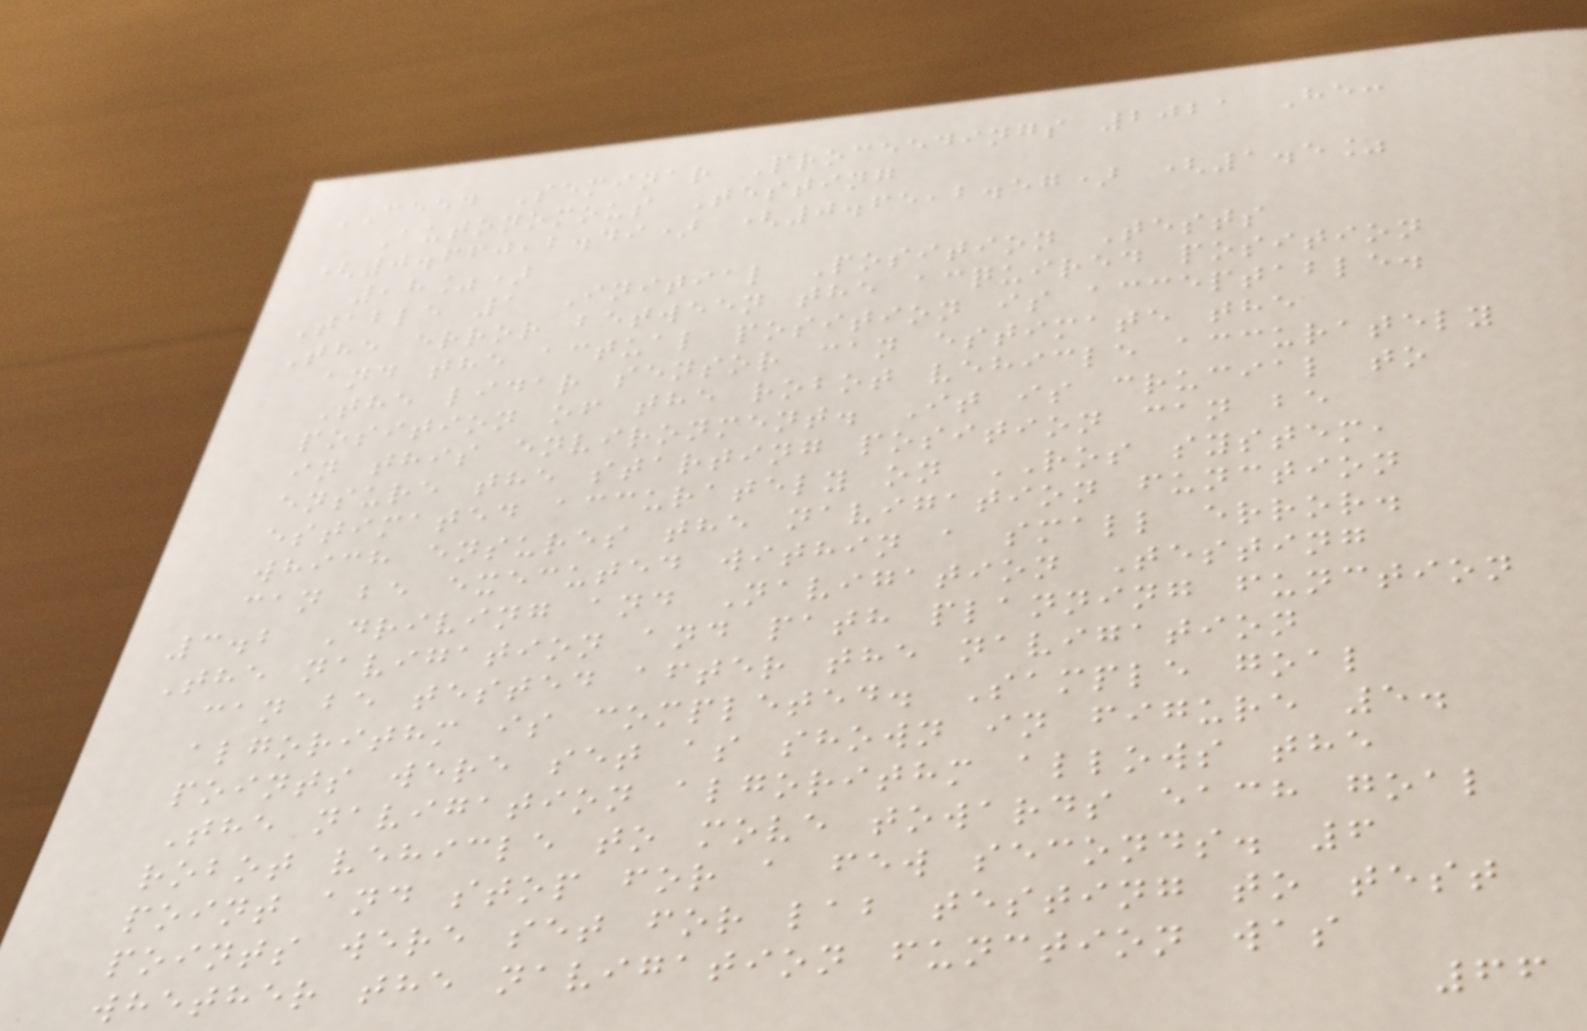CEED Seminar Proceedings 2021 He:
Autonomous Testing
(0.660,2.49) (0.65,2.57) (1.5%
,8%)
Table 1 Initial Position Tests
The error between the acquired position
and the actual position is acceptable.
The lidar sensor can estimate the
position of the robot vehicle accurately
in this environment. It is crucial to
ensure the starting position can be
estimated accurately on ROS system,
which ensures the navigation function
can be executed within a small error.
3.2 Driving and Navigation Testing
The navigation and path planning function
can be tested after the navigation
algorithm is completed. Sample goal
points were set as shown in figure 5.
The navigation algorithm allows the
robot vehicle to move towards each goal
point and stop for a few seconds. 6
points were set for lab testing to test
whether the navigation function was
66
